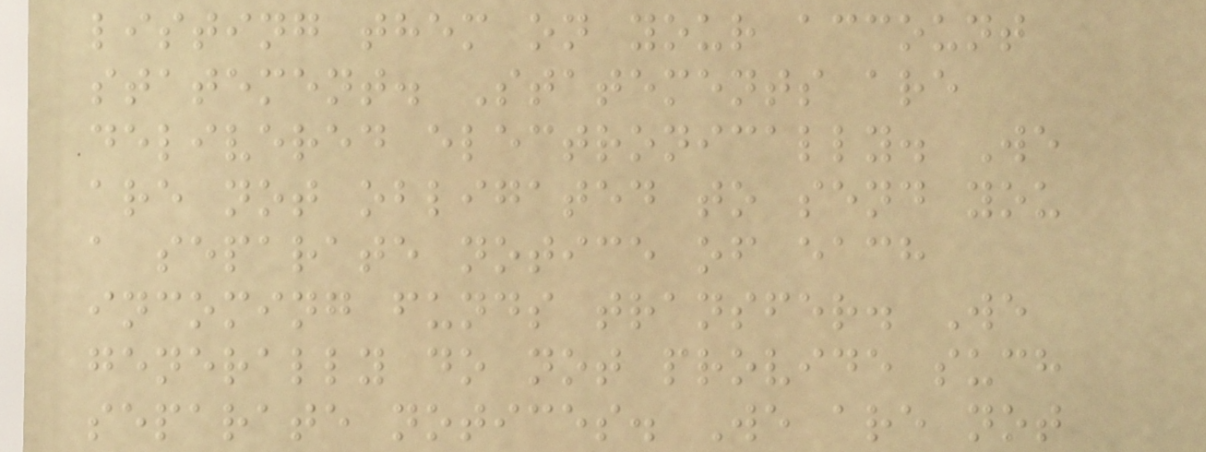listing them on your account
statement. Statements are
delivered electronically. We
are not obligated to send you
a separate notice of each
incoming funds transfer. We
generally do not provide such
separate notices. We are not
